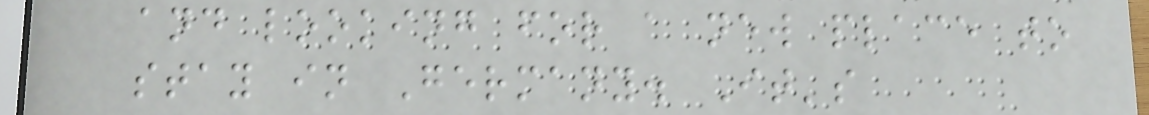and looking for a new place to
stay in Germany. It's
